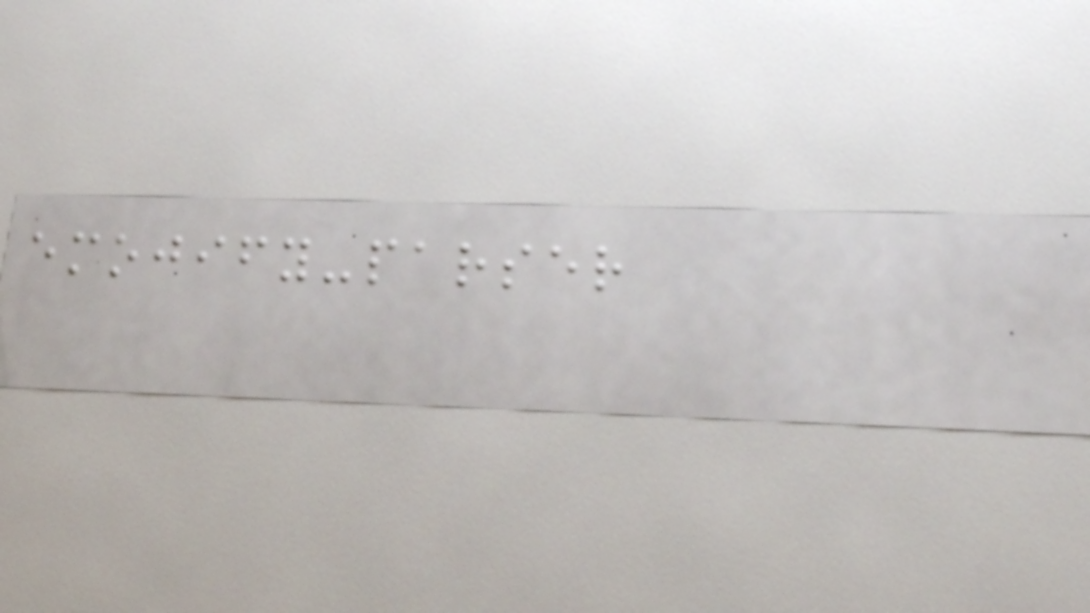emojify-parser
